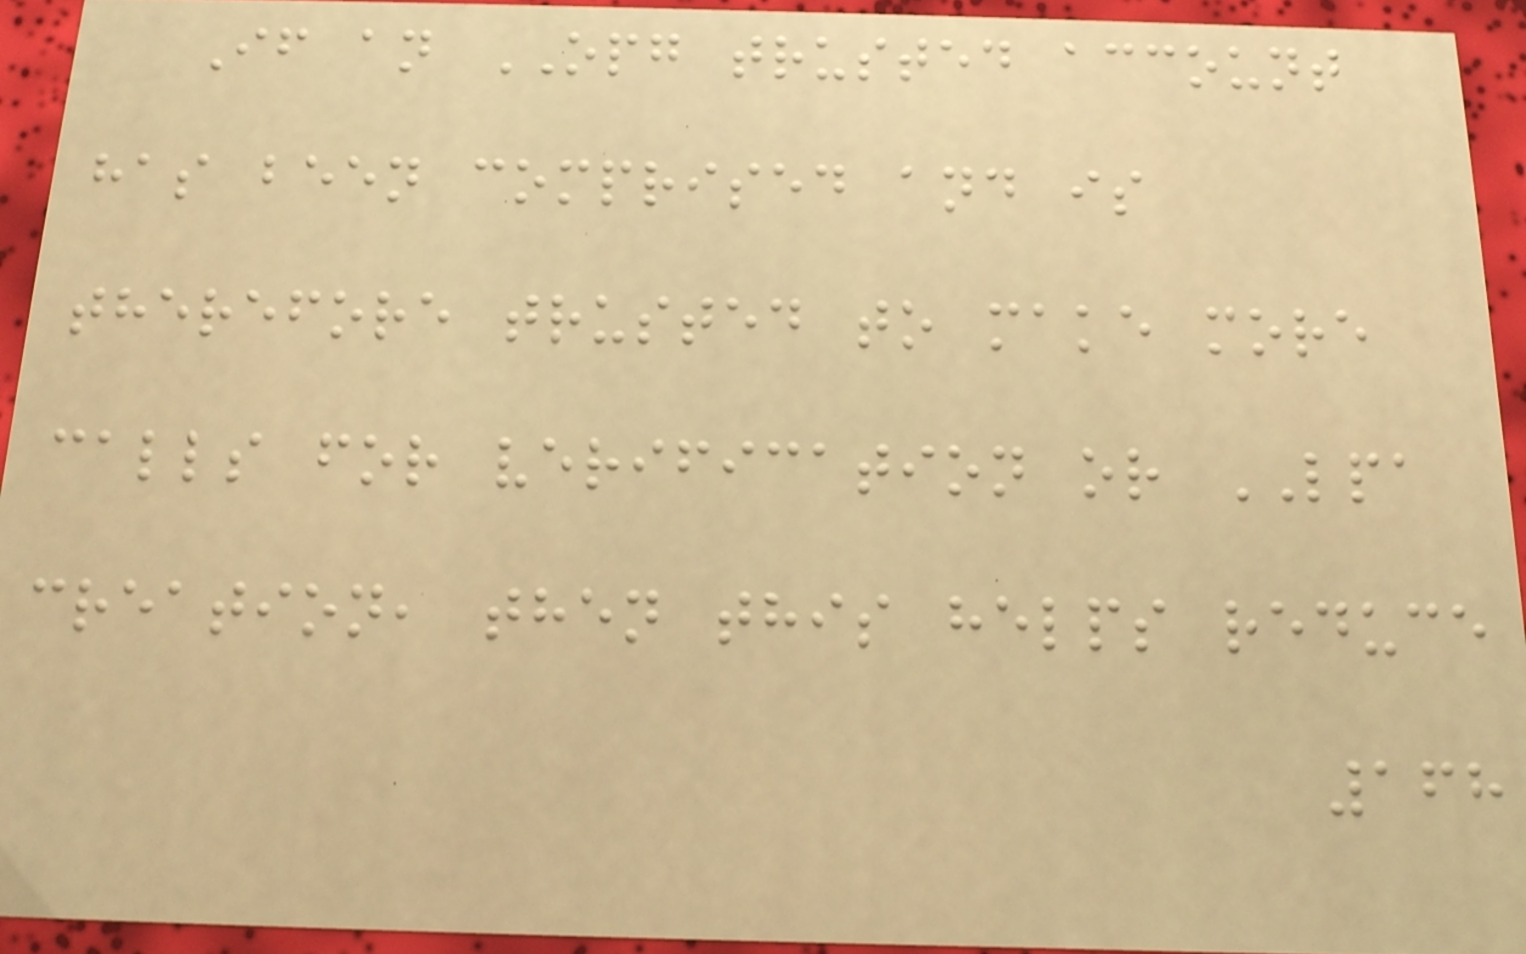If an OPG trusted account
has been comprised and is
therefore trusted to make more
calls for verification or LPA
creation, then this helps reduce
168
